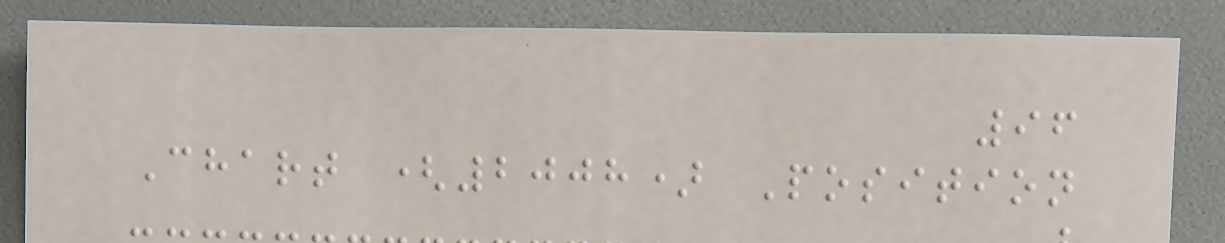96
Chart (2008) Position
